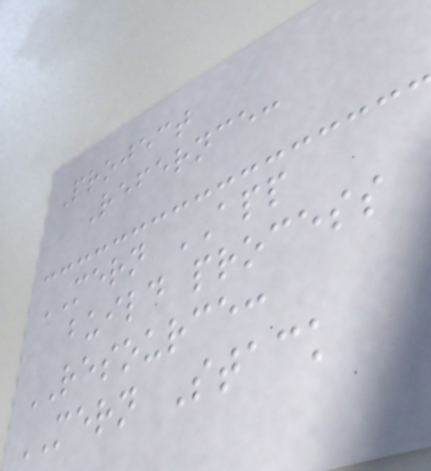Project
Refernce:
MERN APP
build process
RESOURCE:
MERN Stack
